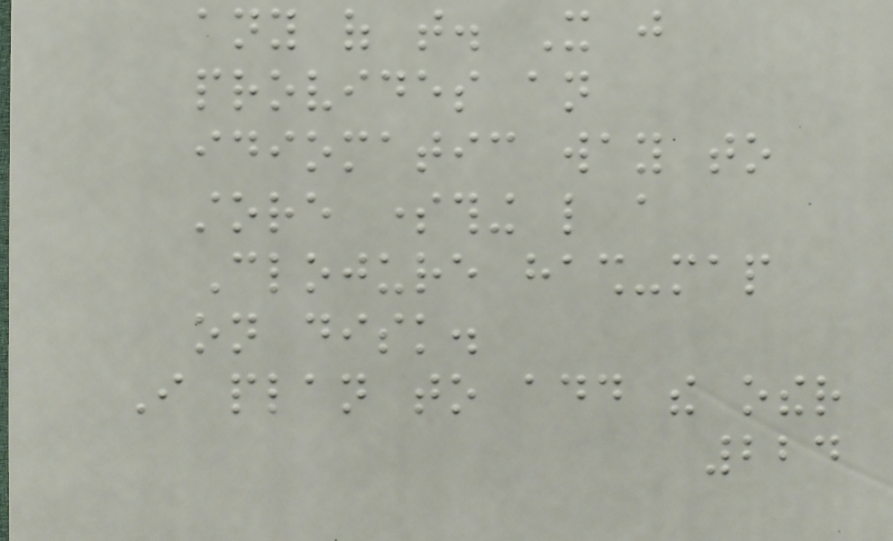any of that. It just
provides an
idiomatic way to
store something like a
Clojure hash-map
on disk.
I plan to add the other
224
